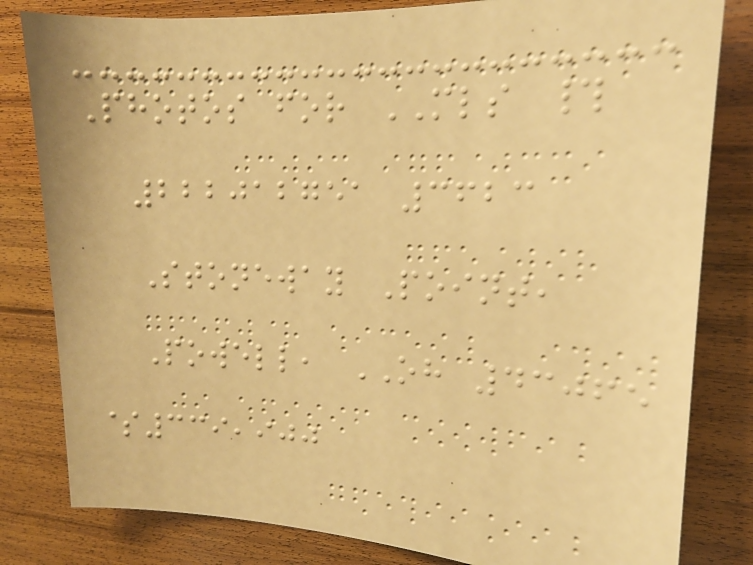Photos for MLS #
222012751 3623
Stoneway Point,
Powell, OH 43065
$339,900
